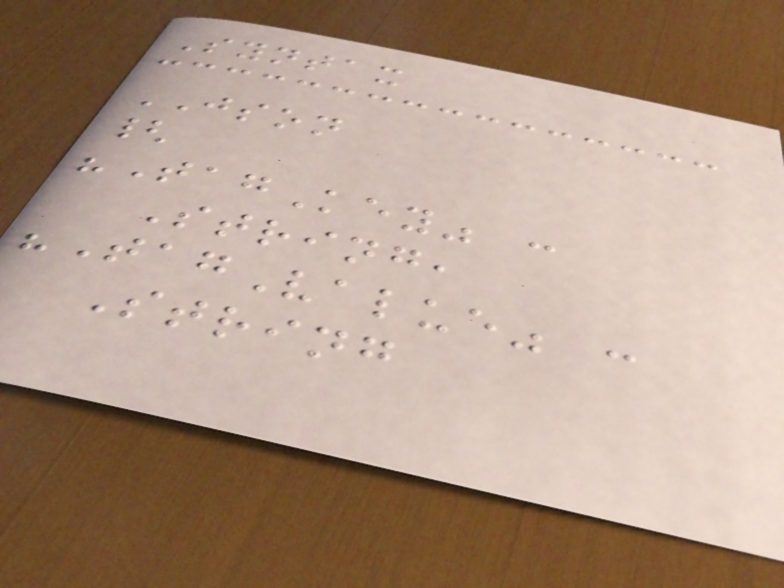Syntax
JSON
{
"TagKey" :
String,
"TagValue" :
String
